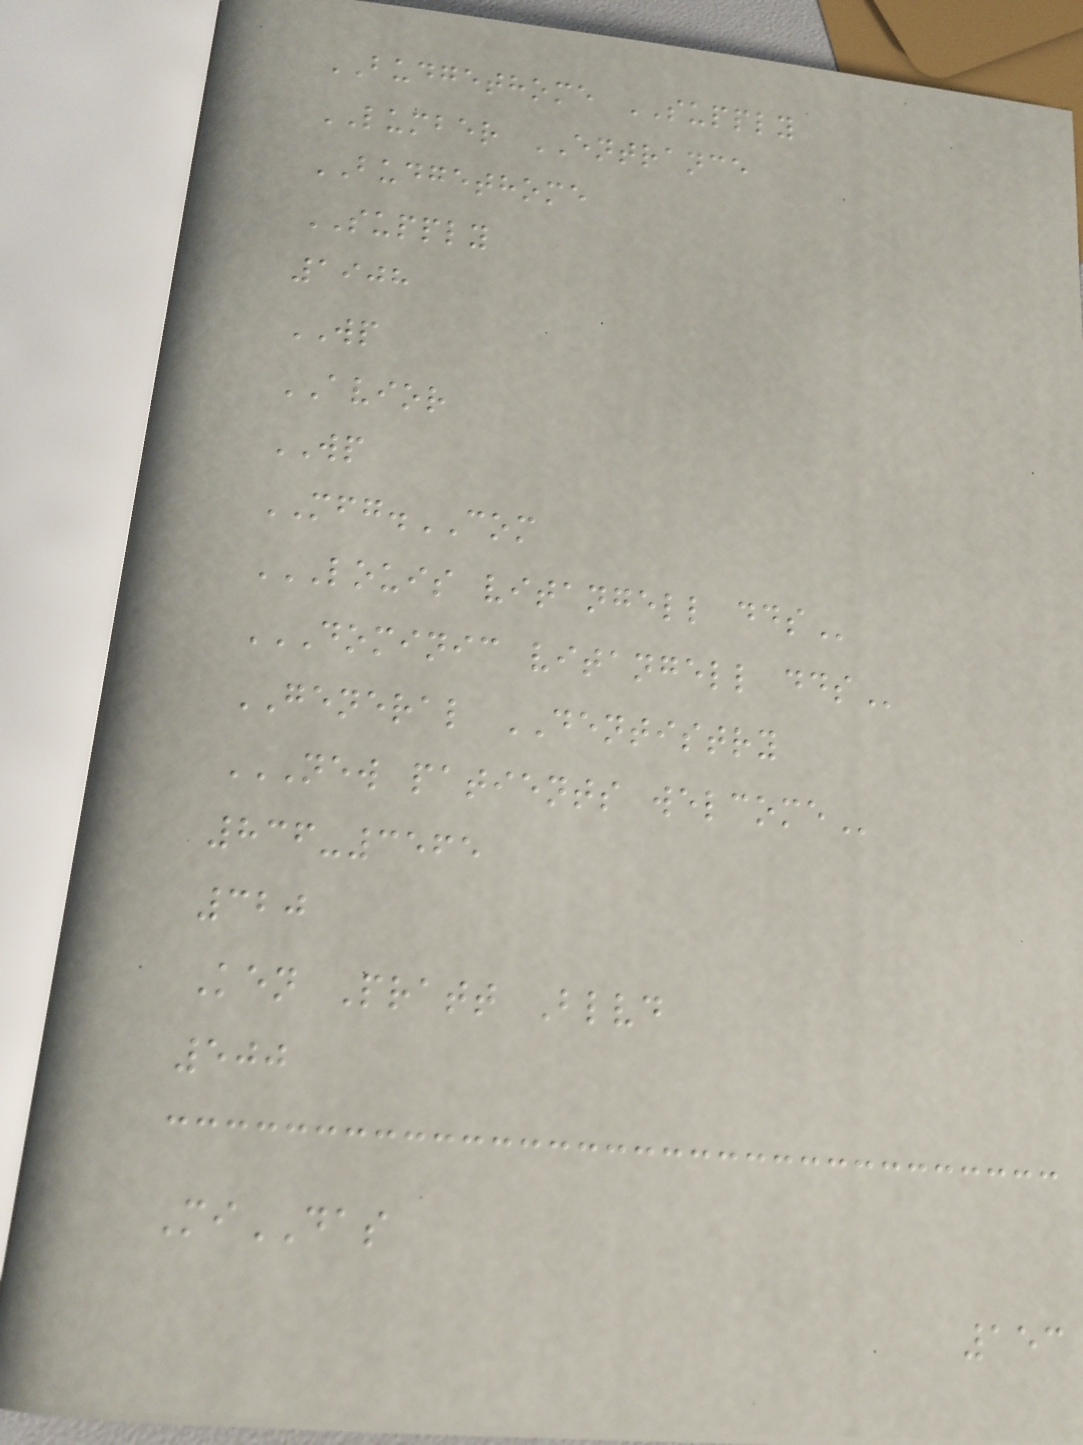BUDGETHOME SUPPLY
LUMBER ENTRANCE
BUDGETHOME
SUPPLY
1908
WP
AVIOR
WP
MFG.COM
LOUIS VITANGELL DDS
DOMINIC VITANGELL DDS
GENERAL DENTISTRY
NEW PATIENTS WELCOME
836-3565
320
Ken Pratt Blvd
500
MiDAS
153
